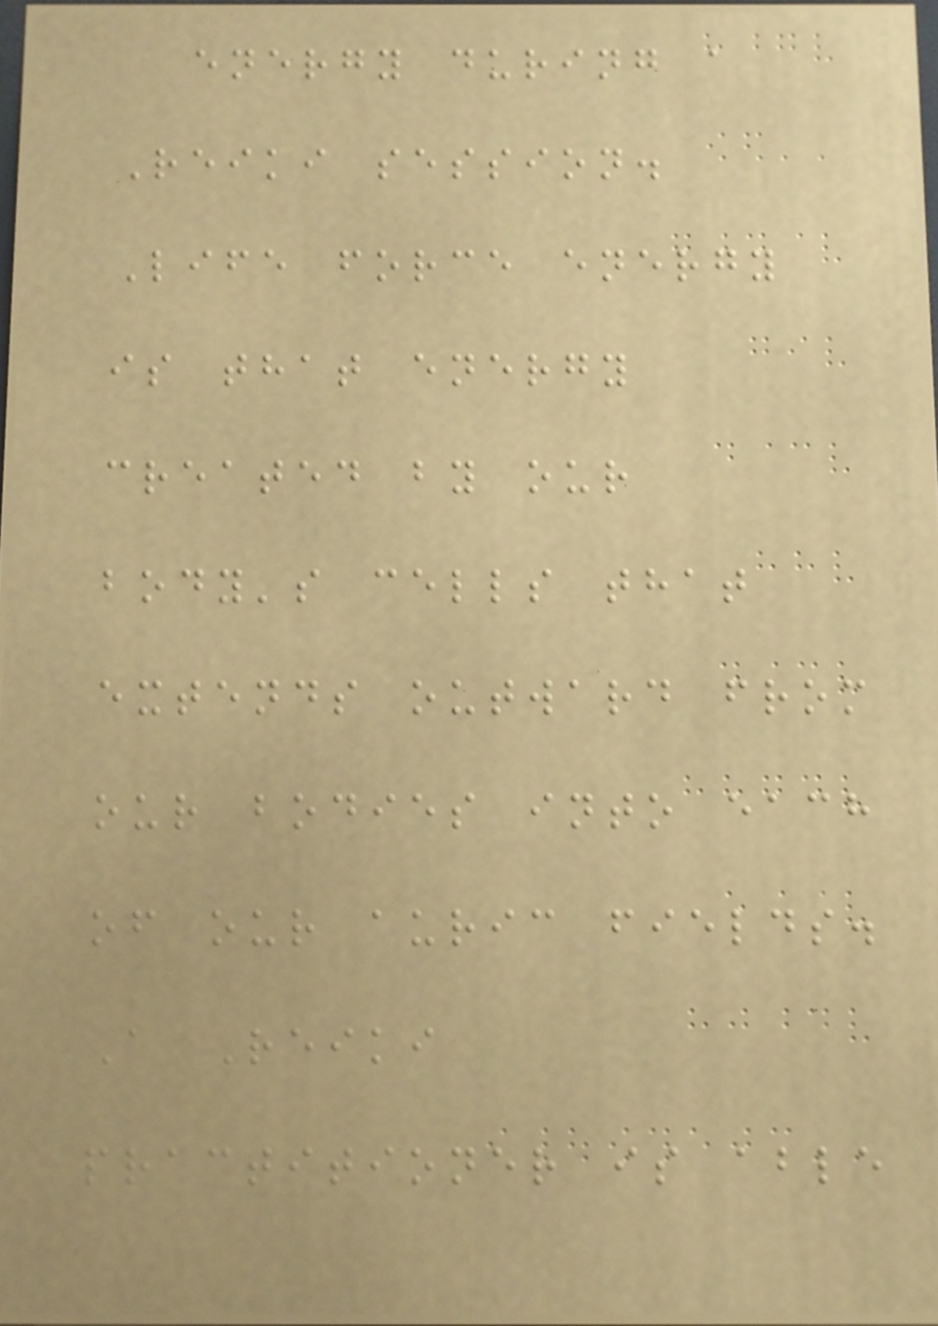energy during a
Reiki session.
Life force energy
is that energy
created by our
body's cells that
extends outward from
our bodies into each
of our auric fields.
A Reiki
practitioner is able
